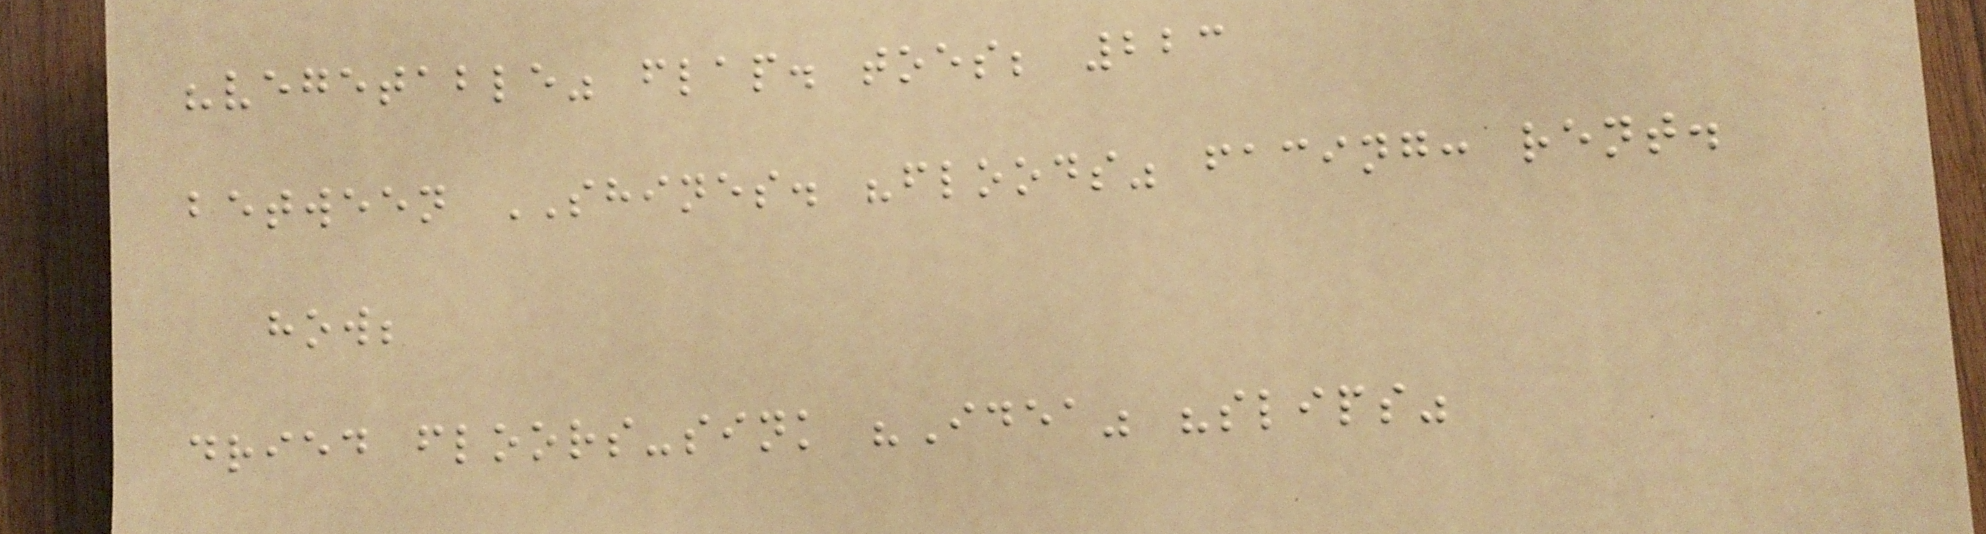"vegetable" flap. toes; 223
between SHINES. "floods" facing: rent.
how;
dried floors-sink "Idea" "slips"
